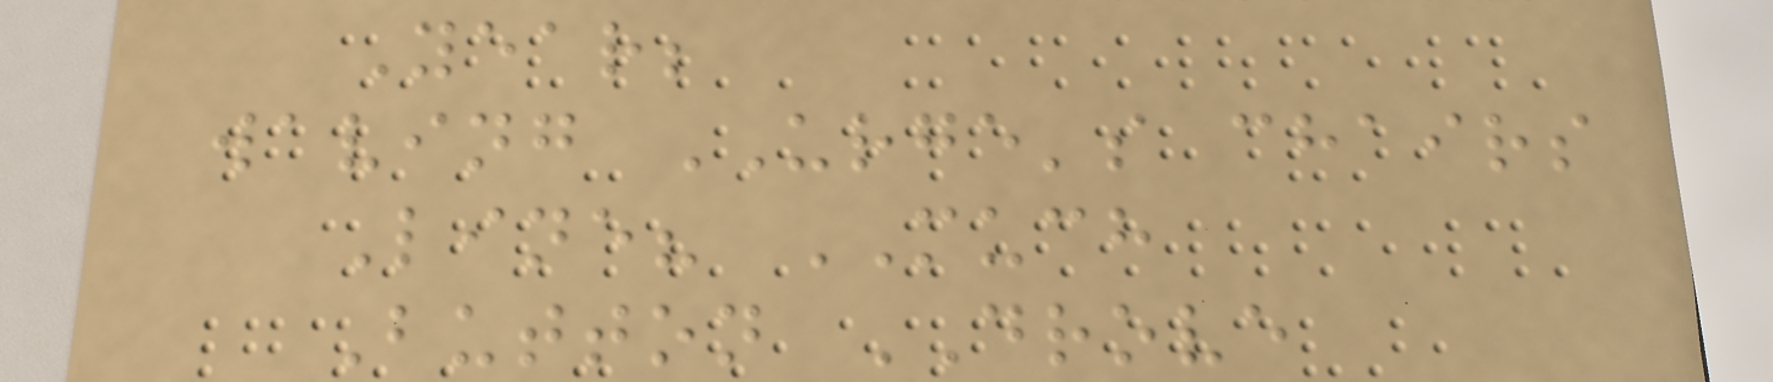Year;
waving URGE's chairs
Line? MUCH
Button DROVE
